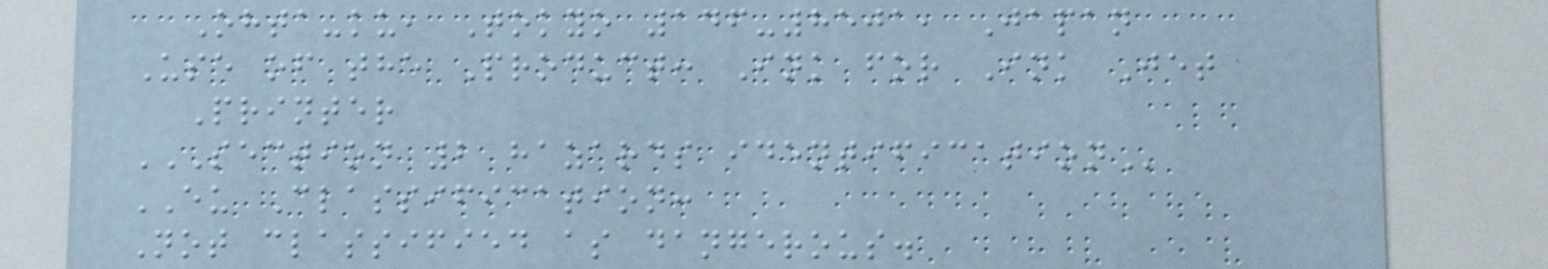Ohta-ku, Tokyo 146-8501, Japan
Use of the Product: Ink for Ink Jet
Printer
SECTION 2 HAZARDS IDENTIFICATION
EU Classification:
Not classified as dangerous.
